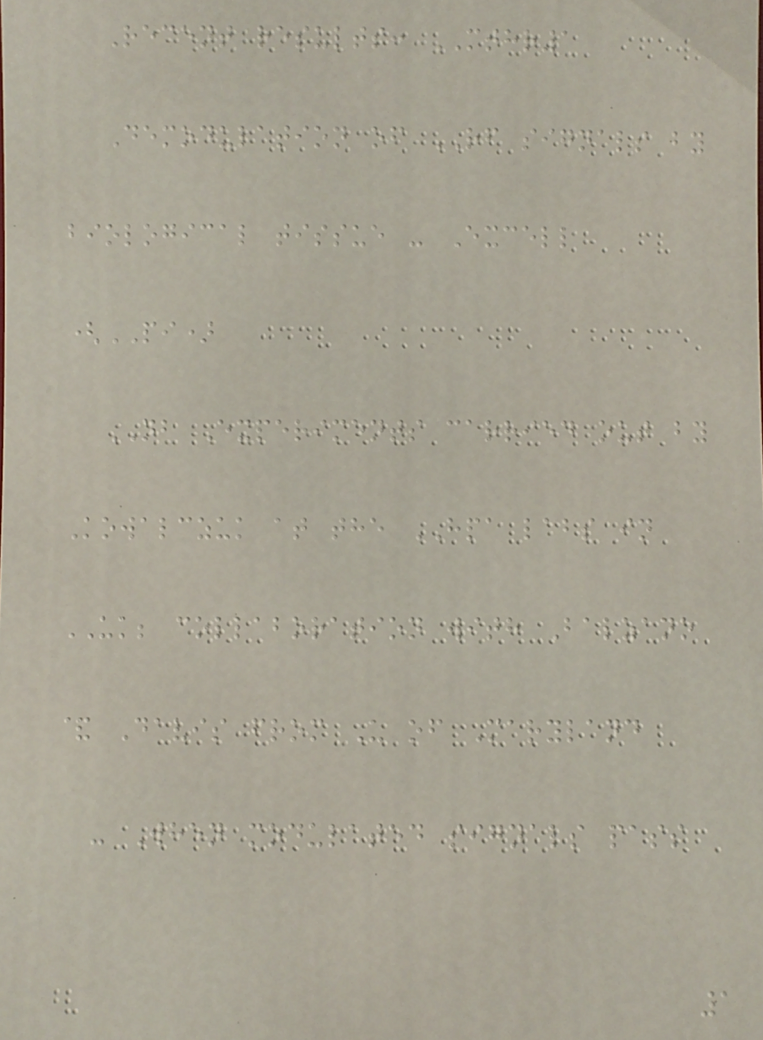Recent results: MTHR1
Demodulation of RF signals by
biological tissue - Excell
(PI)
NB Experiments carried out by
Kowalczuk at the HPA labs in
UK; collaboration with Balzano
& Davis from U of Maryland
- When modulated signals pass
1
